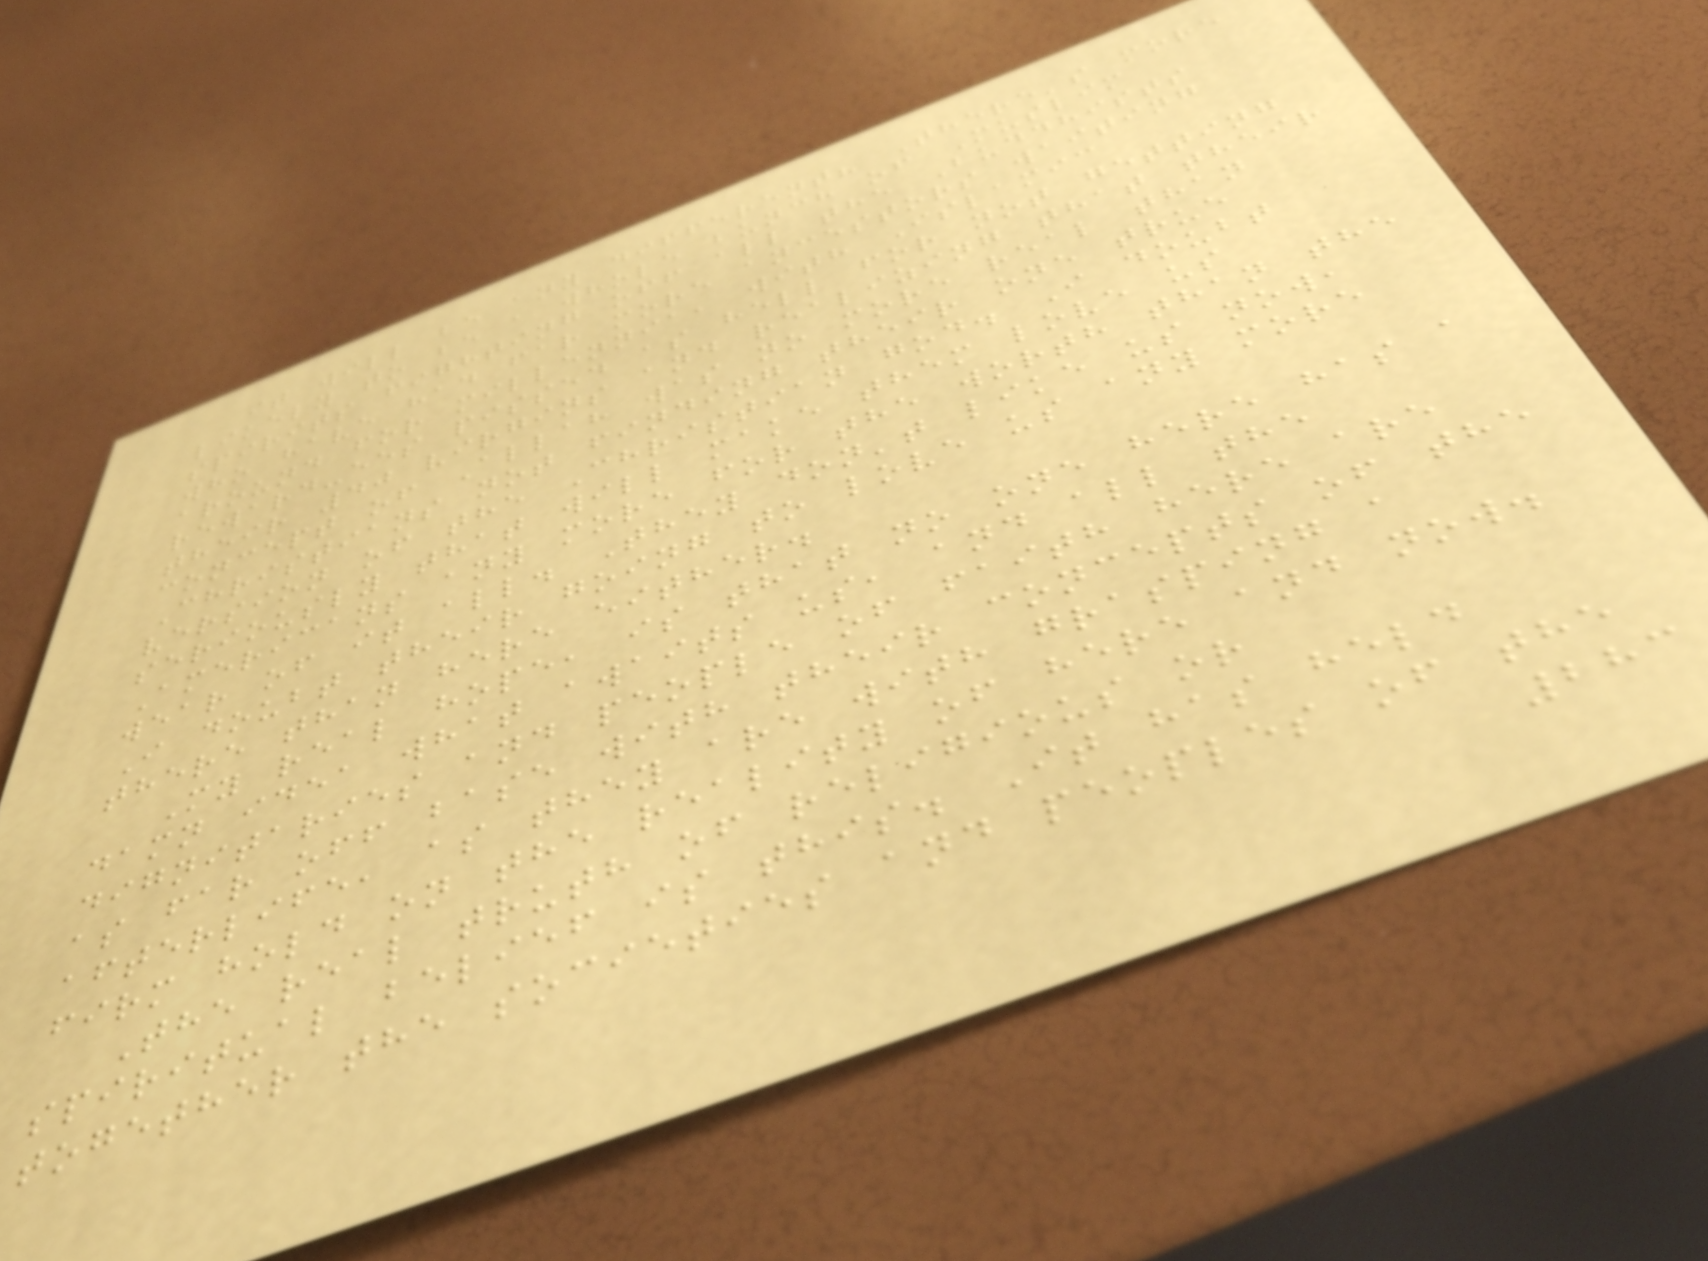it will be any different? There's more
likely to be a whole bunch of Muslim
spirits fighting off all the Buddhists
who have had far more ancestors waiting
around for millennia, with Islamic
reward-ees pissed as hell for not getting
their 40 virgins and realizing that their
concept of Allah was no more real than
Christians not finding their one true
version of the Christian god. I doubt
seriously that will make them love us
Americans any more for the worth than the
wear of it all. They don't like us now,
I doubt their going to love us any more
there than here either.
My real hope, is that no one here has a
damn idea what awaits us, and all the
dignitaries and people of faith here are
as far off base with their concepts of the
afterlife, as they are with grasping a
firm hold on the reality of here and now.
The real truth of religious or
spiritual belief is this. It has held
together the societies and peoples of the
283
